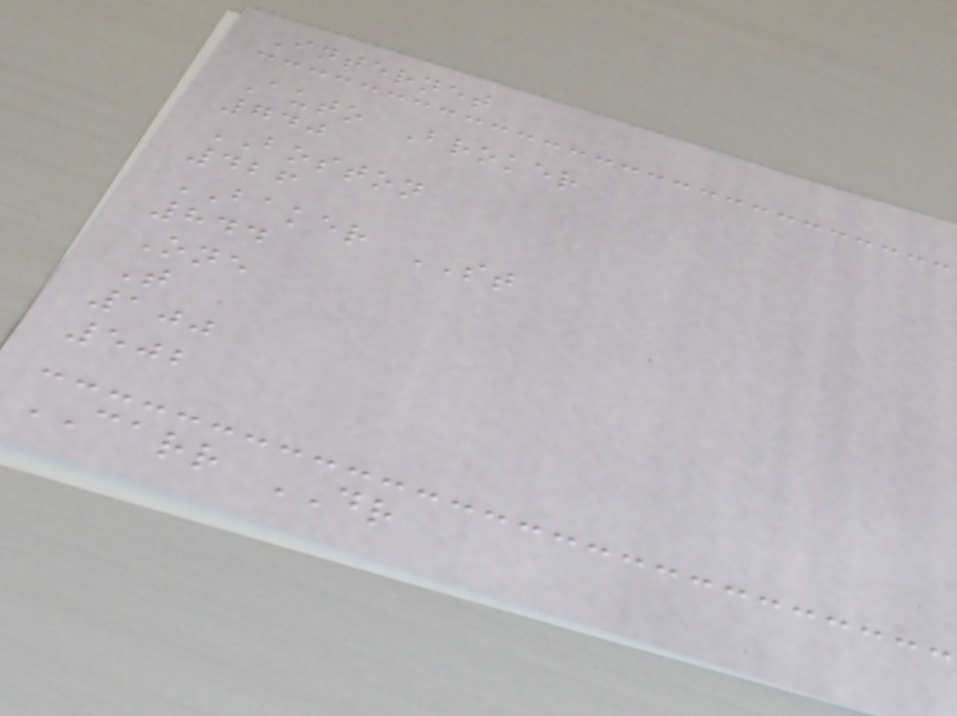Internet
Auto Broker
740
BOSTON
426
BAKER ST
844
One
T
100
502
CARR DR
